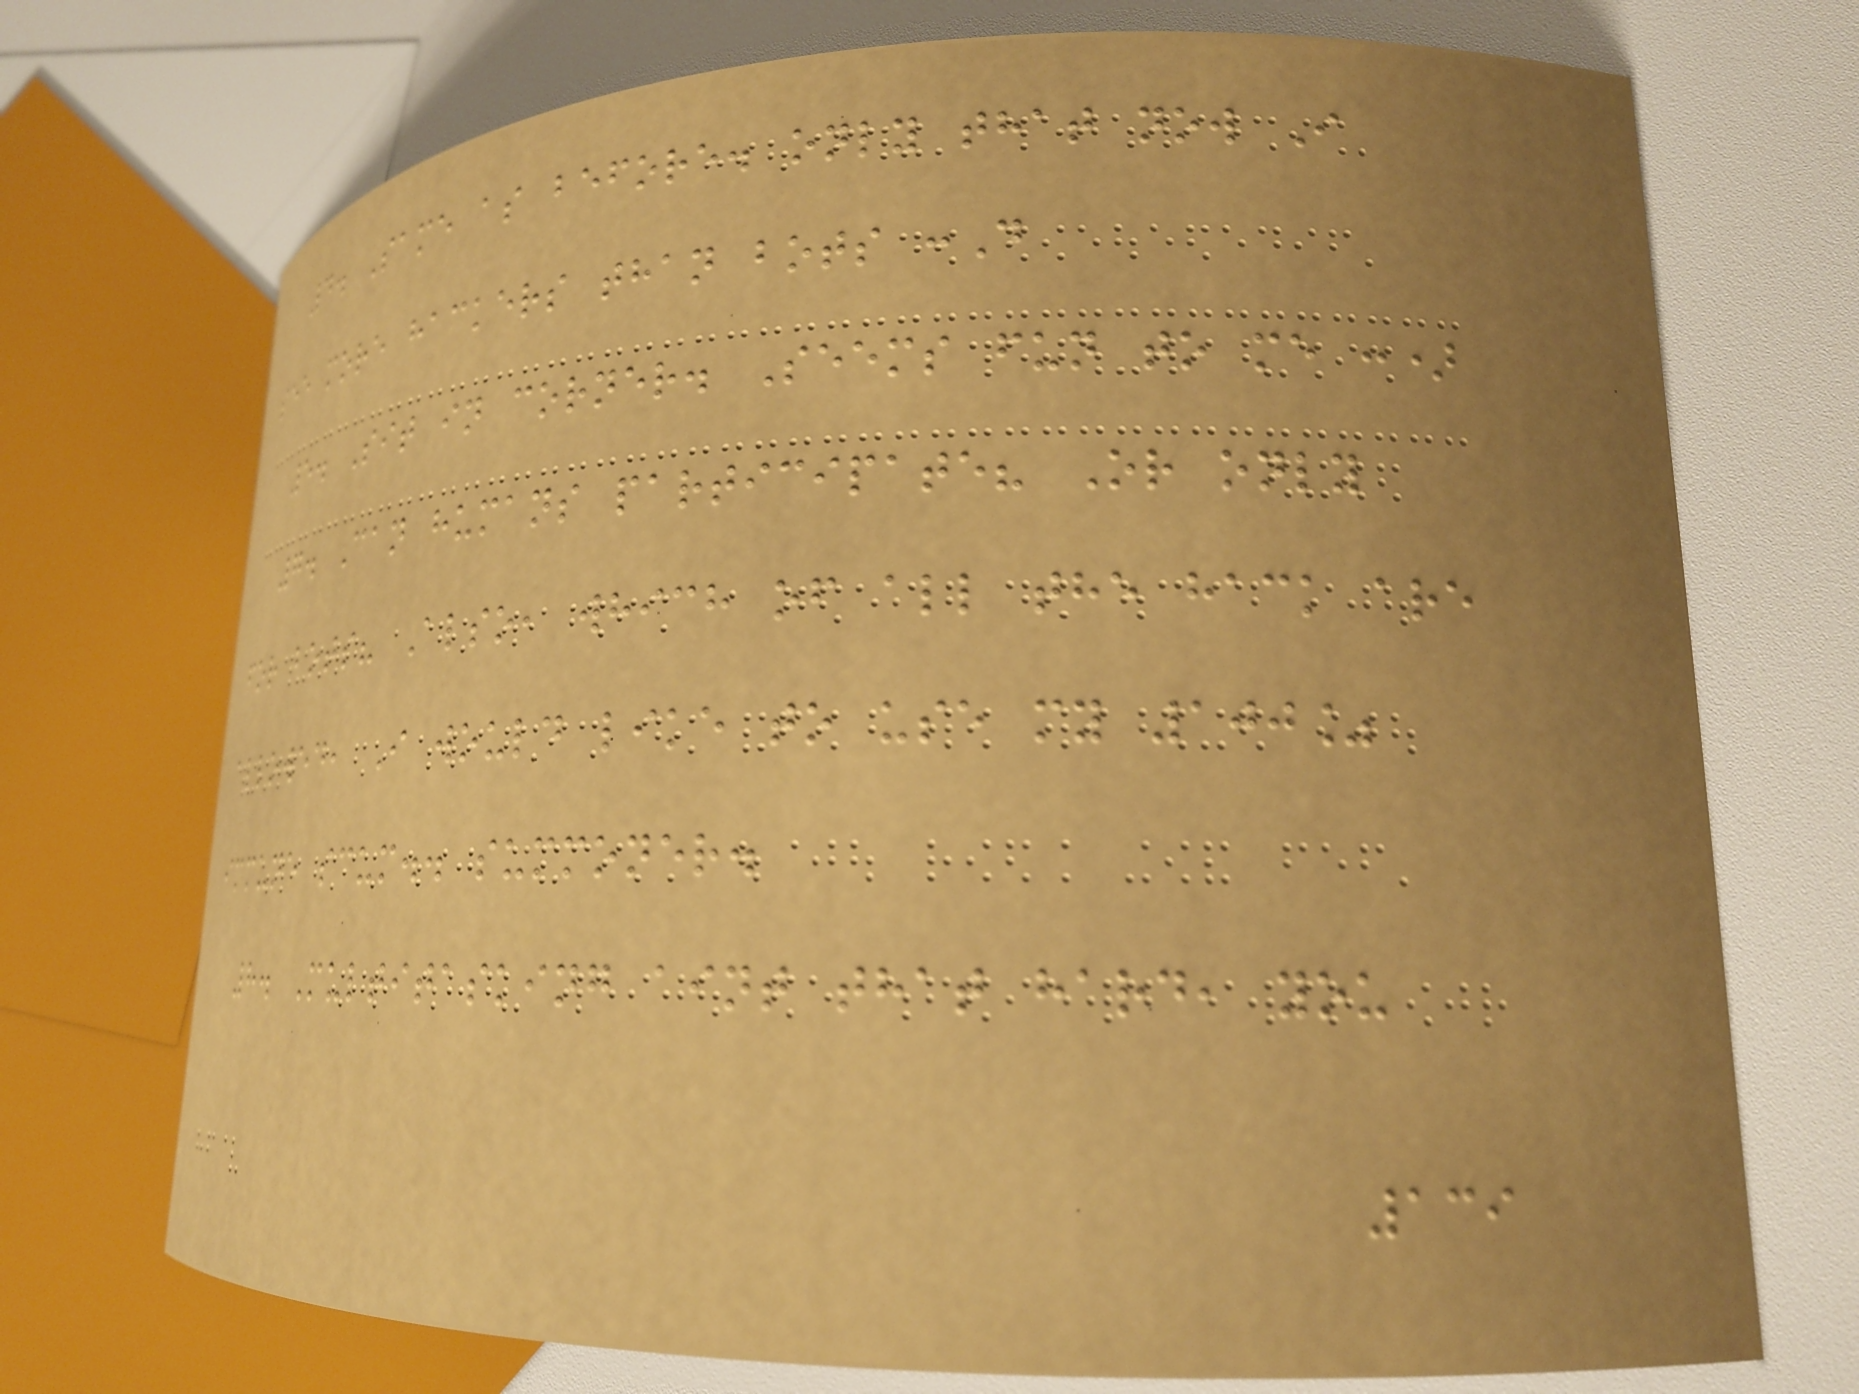4. Same as before. only that now I
see more hackers than bots :D
5. Sit in corner. Seems fun to me :)
7. Can humans participate? Or only
for bots? Also, which of all the hack are
allowed, I would like to use my 100%
immune scum.. summoner.
8. Multitasking aint that hard, you
139
